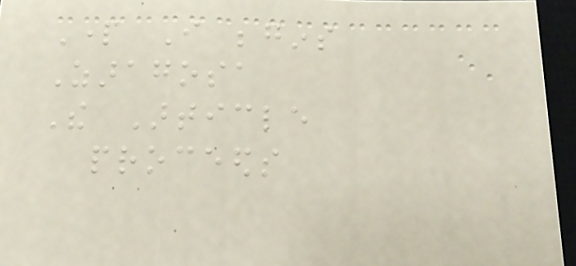Part I begins
Zaragosa
The Article
proceeds
